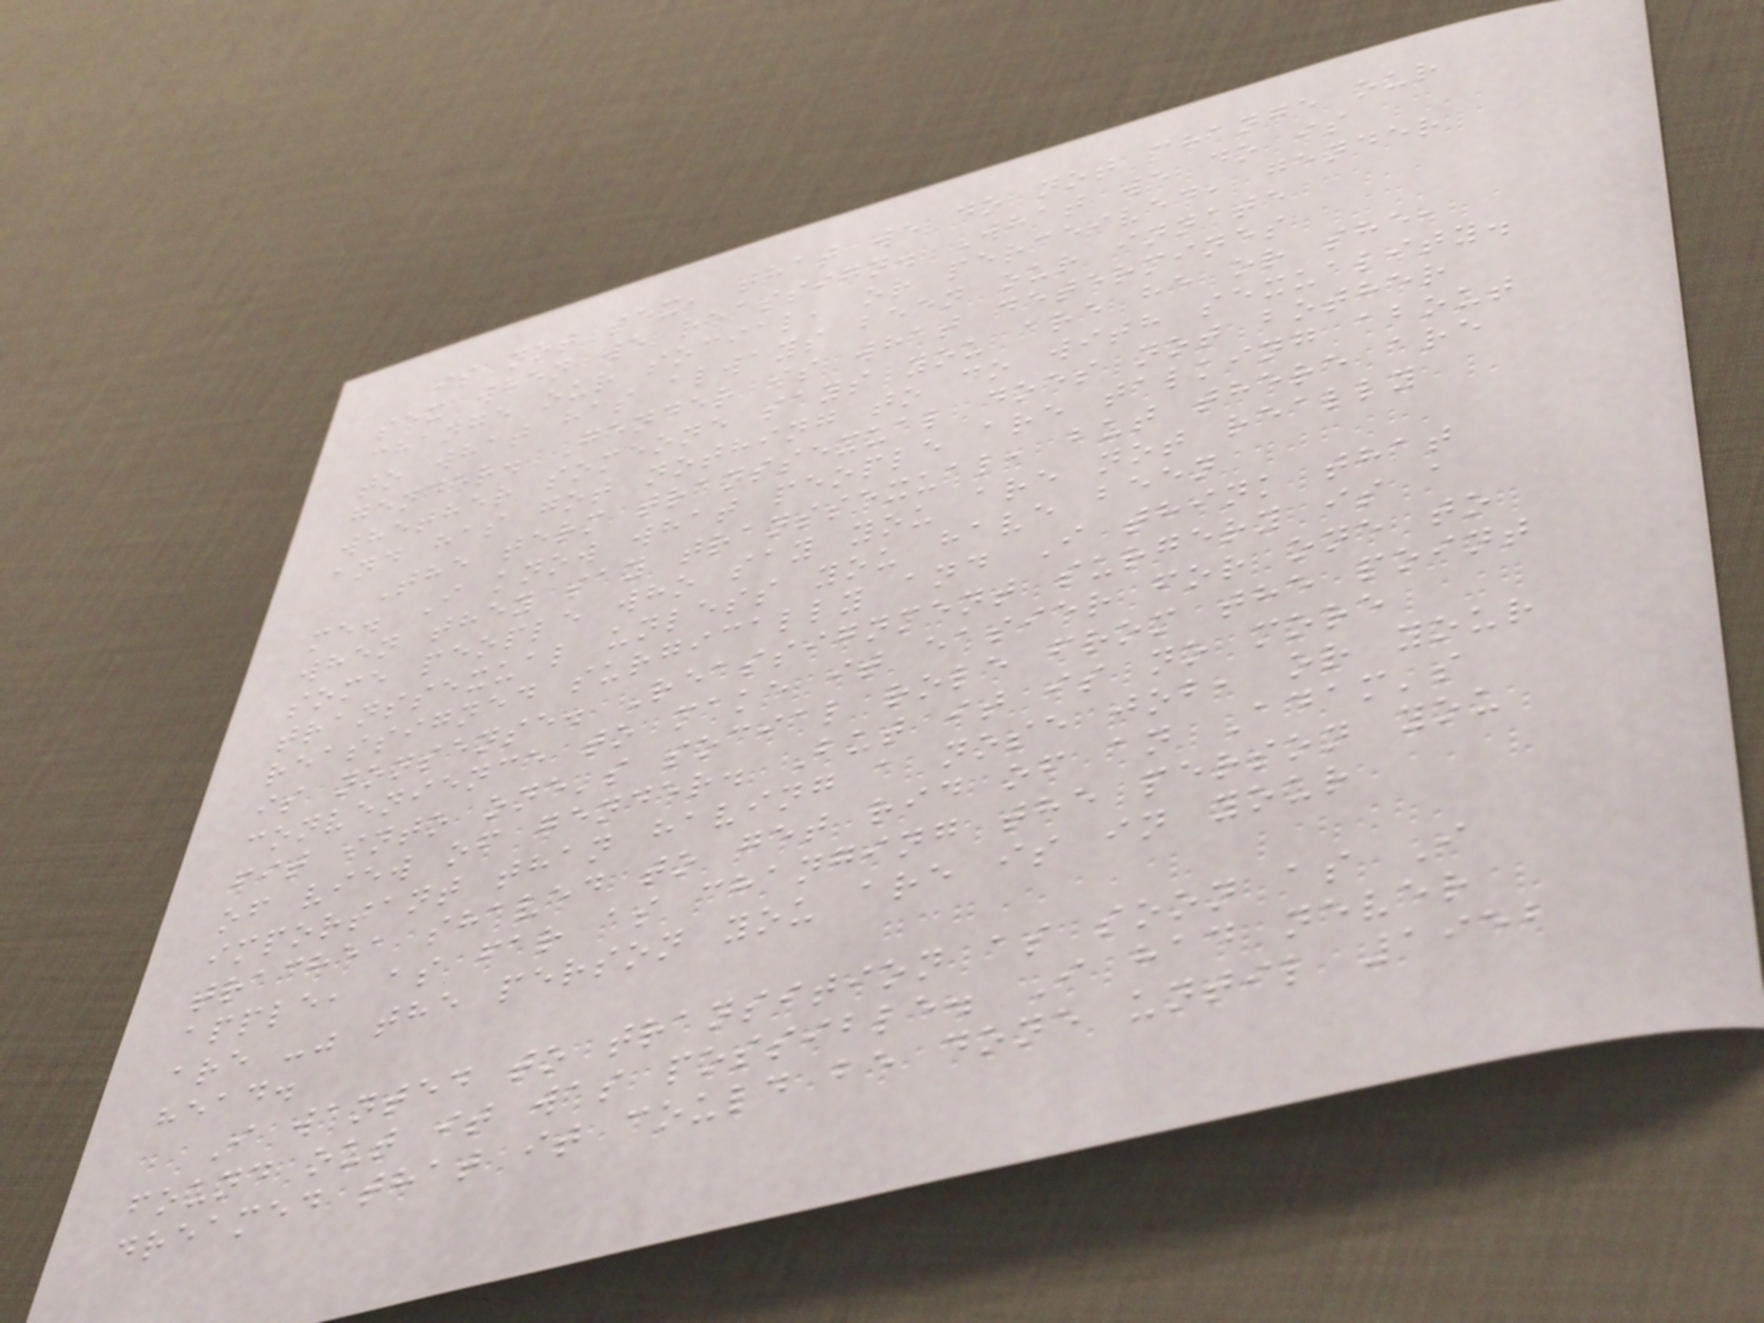is not sex, that we do not change our
sex when we reassign. What we do is
change our social, or perceived, gender
to what has always been our innate
gender. Gender is what determines
whether someone says you are he or she,
and has got nothing to do with sexuality.
The term transsexual does not bother
me. I know what people are talking about
when they say transsexual, but there are
some people who say you are not really
transsexual unless you have been
reassigned surgically and I think that
is nonsense. Reassignment surgery is a
convenience to make it easier for one to
fit into one's social role from the point
of view of gender. But it is no more
important than having a nose job, or your
trachea shaved to get rid of an Adam's
apple, as far as changing the person you
are -" the person you are is in your
head.
I wanted to transition as soon as I
found out it was possible. I had never
dreamed that it could be done until 1952
